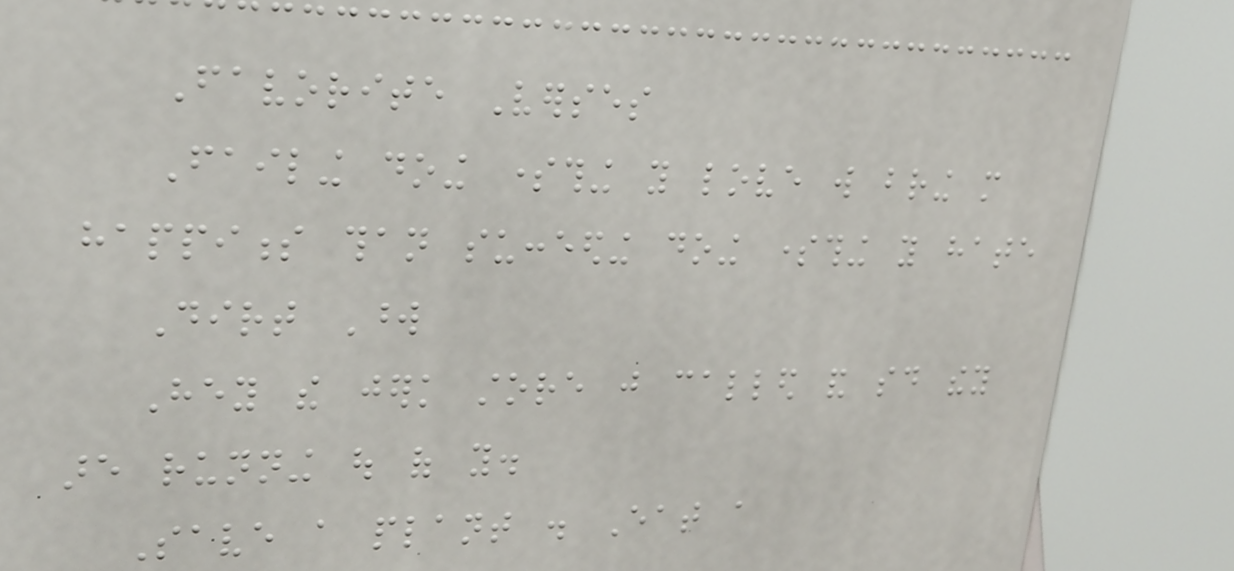Favorite Verses
Failing doing something you love will bring more
happiness than succeeding doing something you hate
Dirt Word
Hey the jerk store just called and said they
are running out of you.
Save a plant . Eat a
